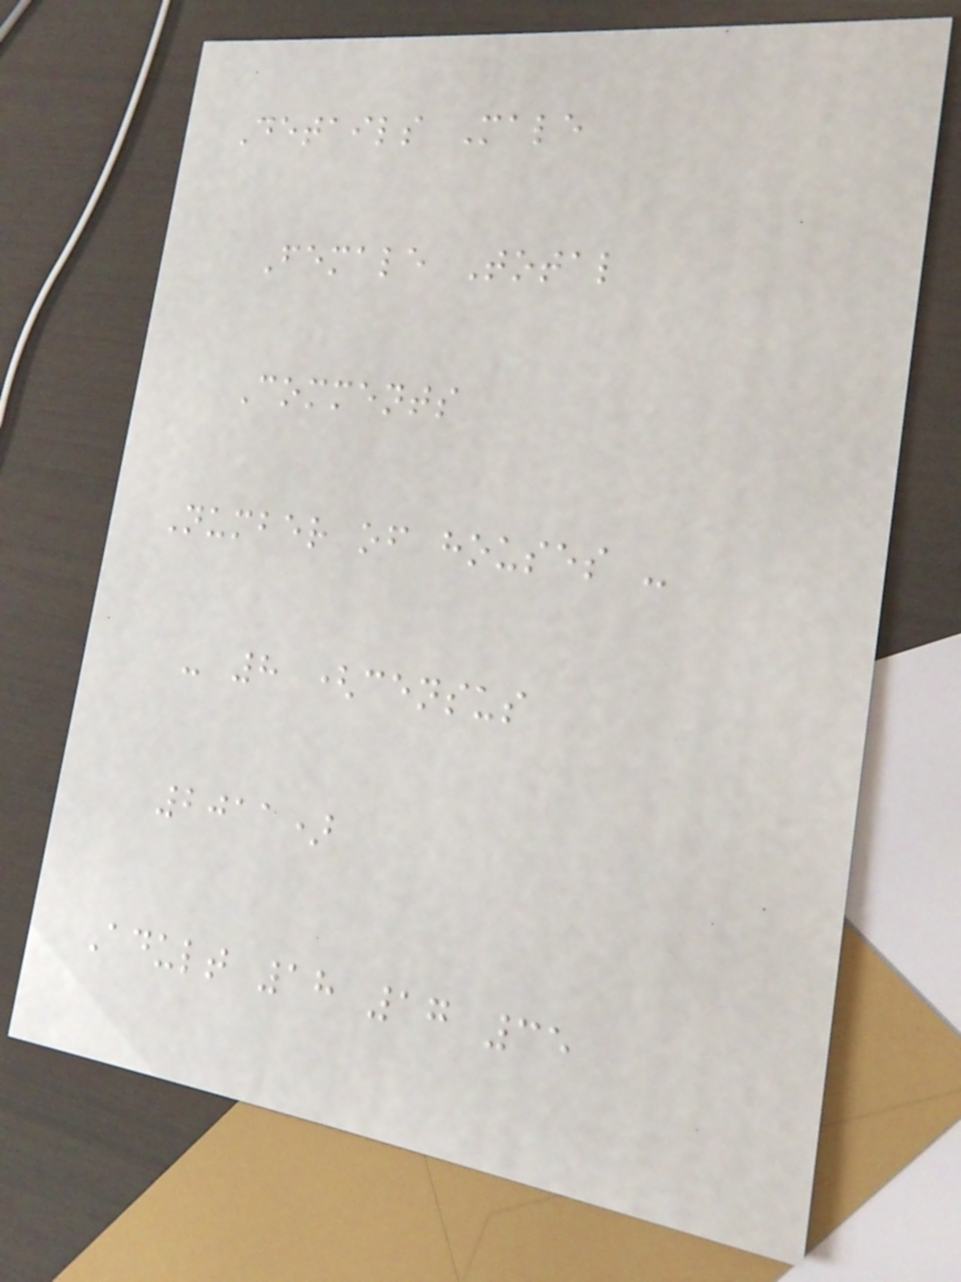Details Male
Female Total
Comments
Number of houses -
- 8 (census
2011)
Adult 18 17 35
